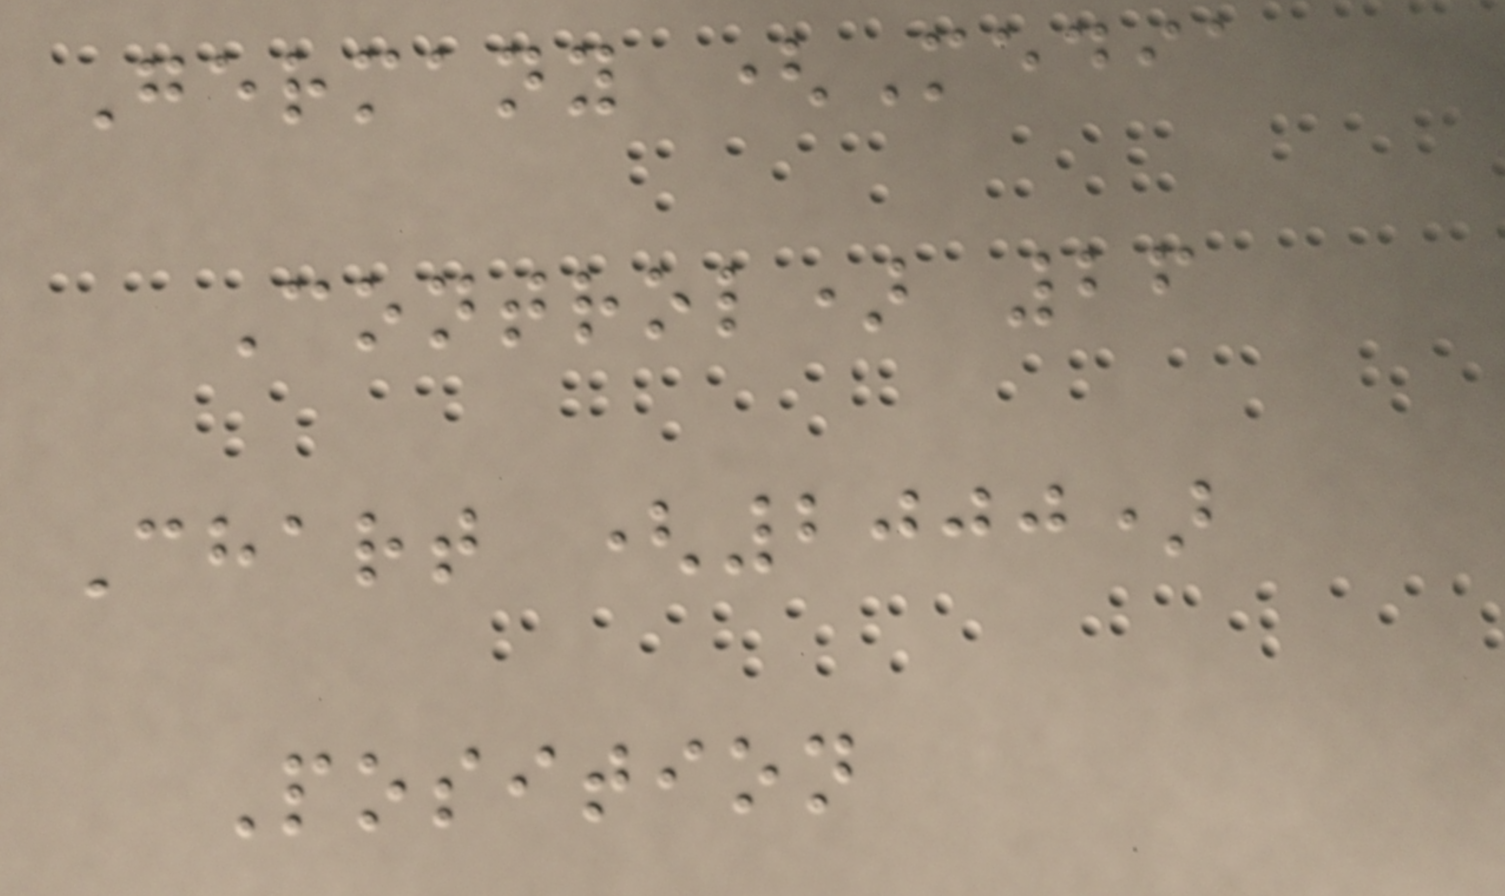Germany (Media
Control) 26
Chart (2000)
Position
